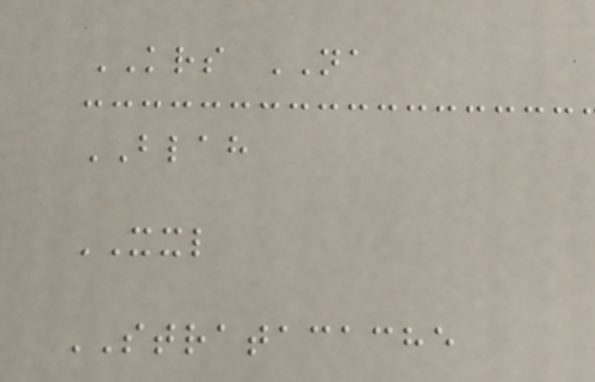KRS NA
BLAH
XXL
STRATACACHE
